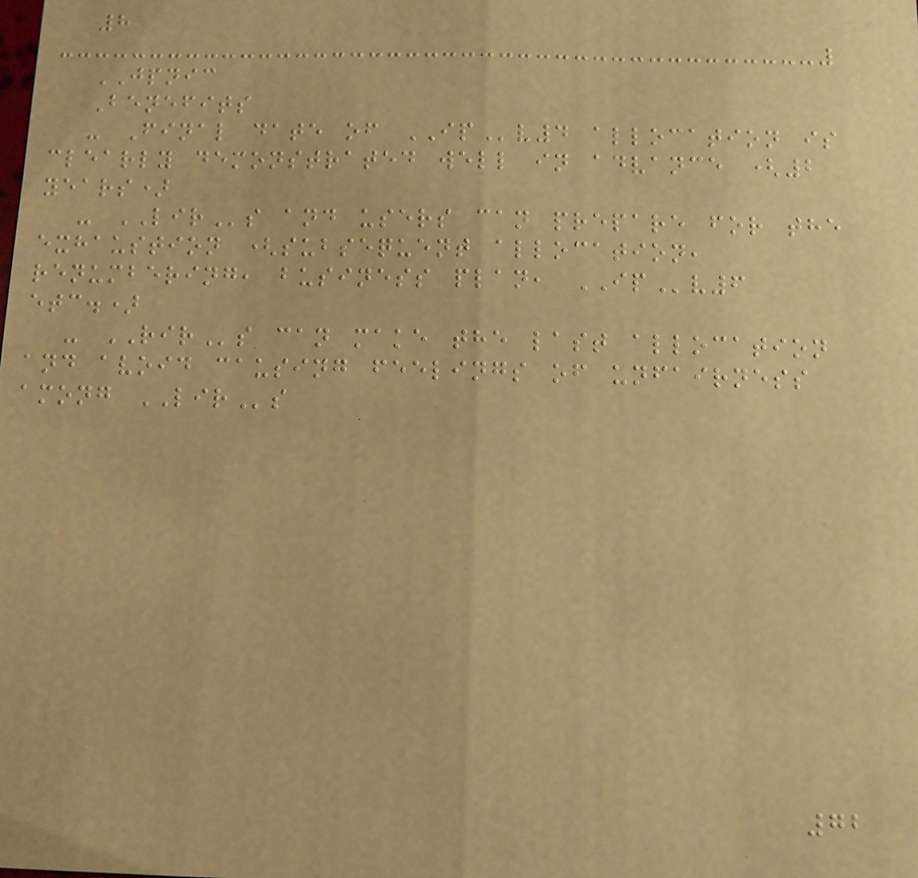8
JPNIC
Benefits
- Final date of IPv4 allocation is
clearly demonstrated well in advance (2
years)
- LIRs and users can prepare for the
exhaustion (subsequent allocation,
renumbering, business plan, IPv6
etc.)
- RIRs can make the last allocation
and avoid causing feelings of unfairness
among LIRs
72
